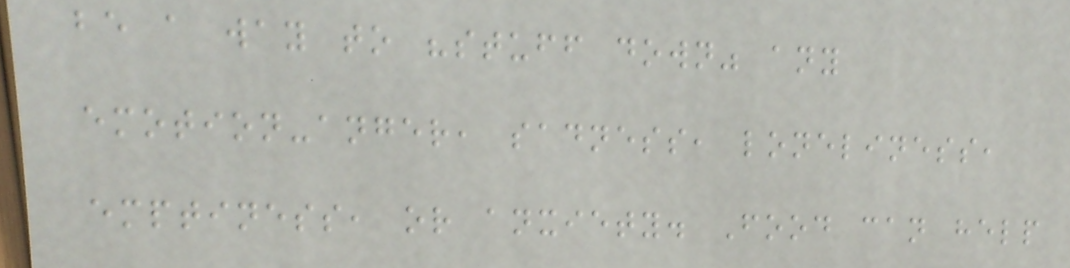be a way to "stuff down" any
emotion-anger, sadness, loneliness,
emptiness, or anxiety. Food can help
